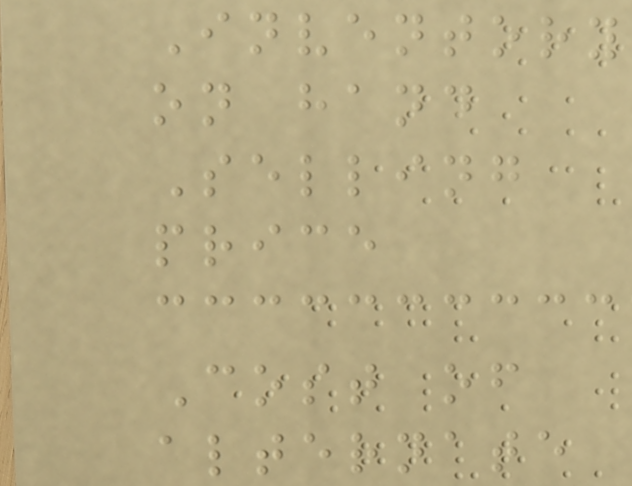Inventory
on hand
Selling
price
Cost of
alternate
